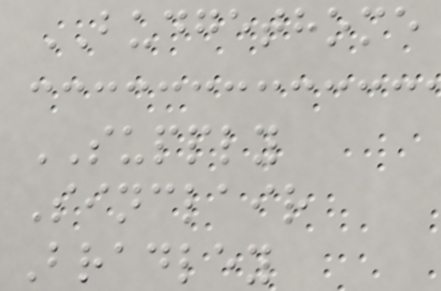BUDGETHOME
SUPPLY
Sinclair
Bradley
